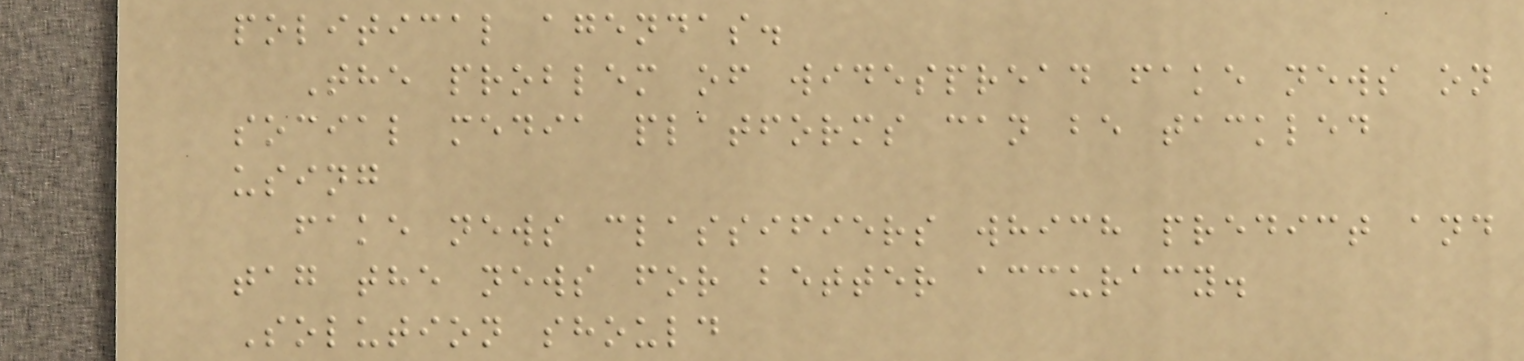political agendas.
The problem of widespread fake news on
social media platforms can be tackled
using
fake news classifiers which predict and
tag the news for better accuracy.
Solution should
